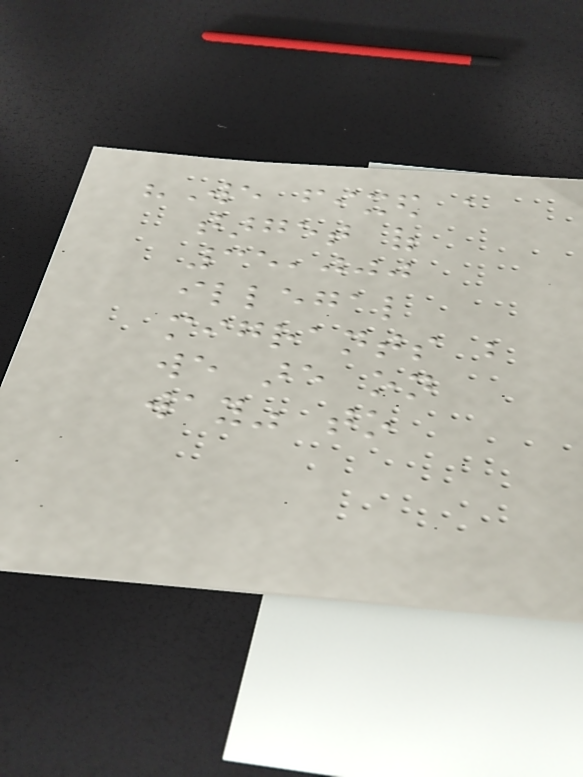"We fixed a
target of
35,000
illegal
migrants but
we are on
way" to
